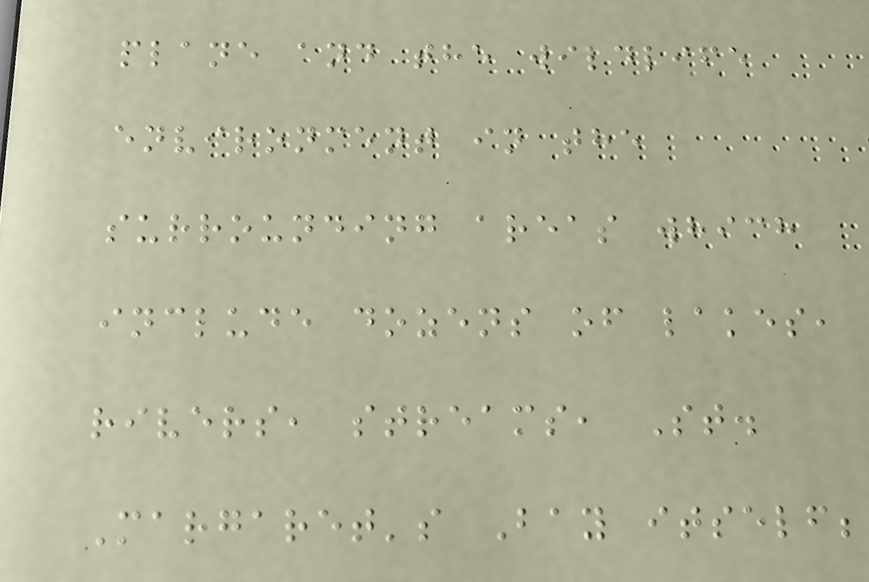plane and the wildlife
environment in the
surrounding areas which
include dozens of lakes,
rivers, streams, St.
Margaret's Bay itself;
